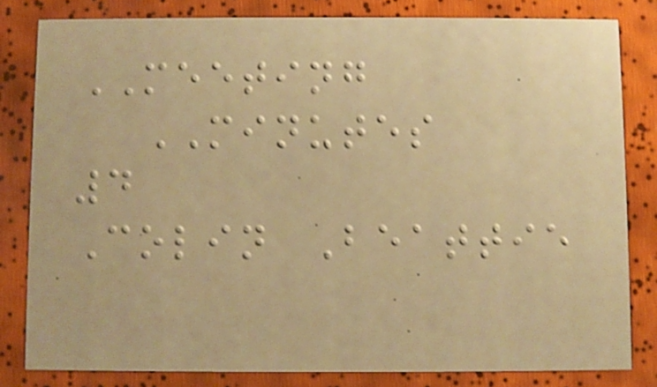MEETING
MINUTES
4
Colin Beattie
